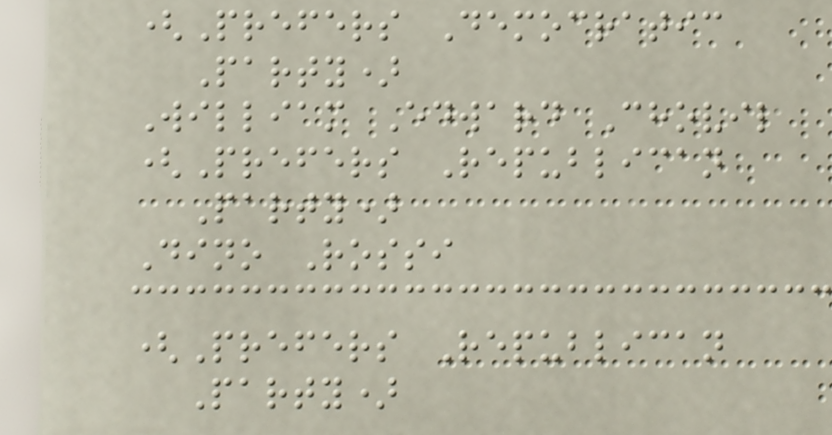(Prefers Democratic
Party)
William Edward Chovil
(Prefers Republican
Party)
Dino Rossi
(Prefers Republican
Party)
